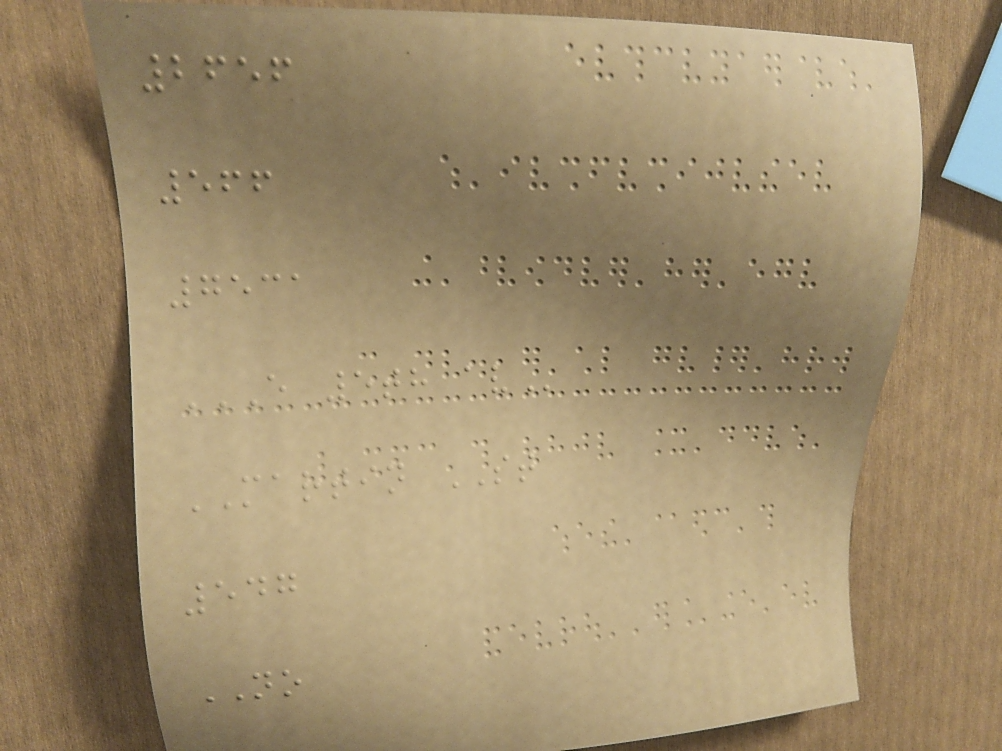2656
566
7531
E 5TH AV
MARTIN ST
547
NO
